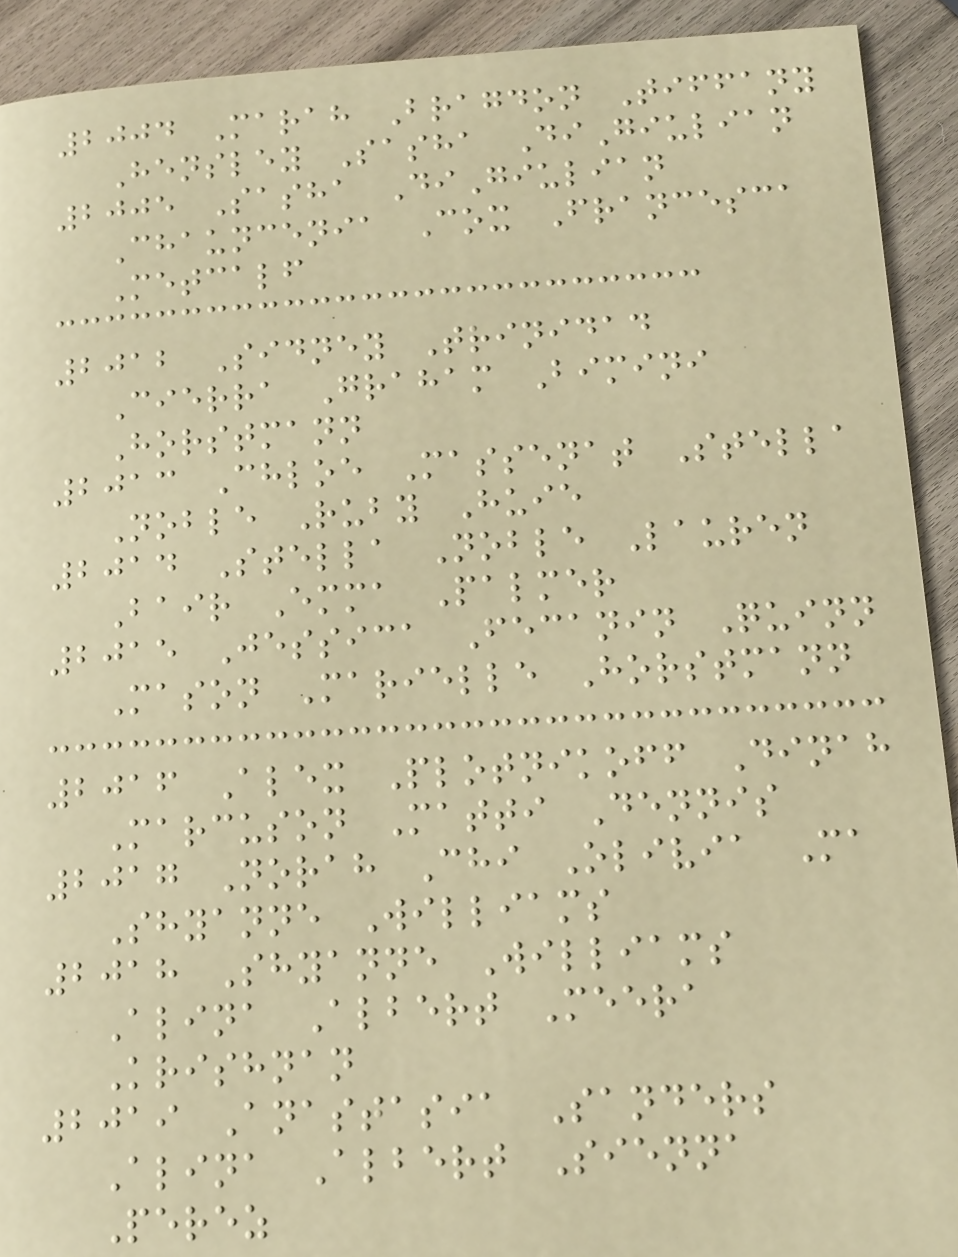2004 Marah Bragdon Tiffany
Hensley Sasha DiGiulian
2005 Sasha DiGiulian
Chauncenia Cox Francesca
Metcalf
2012 Sidney Trinidad
Cierra Graham Bimini
Horstmann
2013 Chloe Massenat Stella
Noble Ruby Huie
2014 Stella Noble Lauren
Bair Emma Palmer
2015 Jessica Fecanin Quinn
Mason Marielle Horstmann
2016 Alex Plotnikoff Dinah
Marcuson Matti Dennis
2017 Norah Chi Olivia Ma
Shyanne Williams
2018 Shyanne Williams
Alina Albert Meera
Krishnan
2019 Anastasia Sanders
Alina Albert Sienna
Perez
